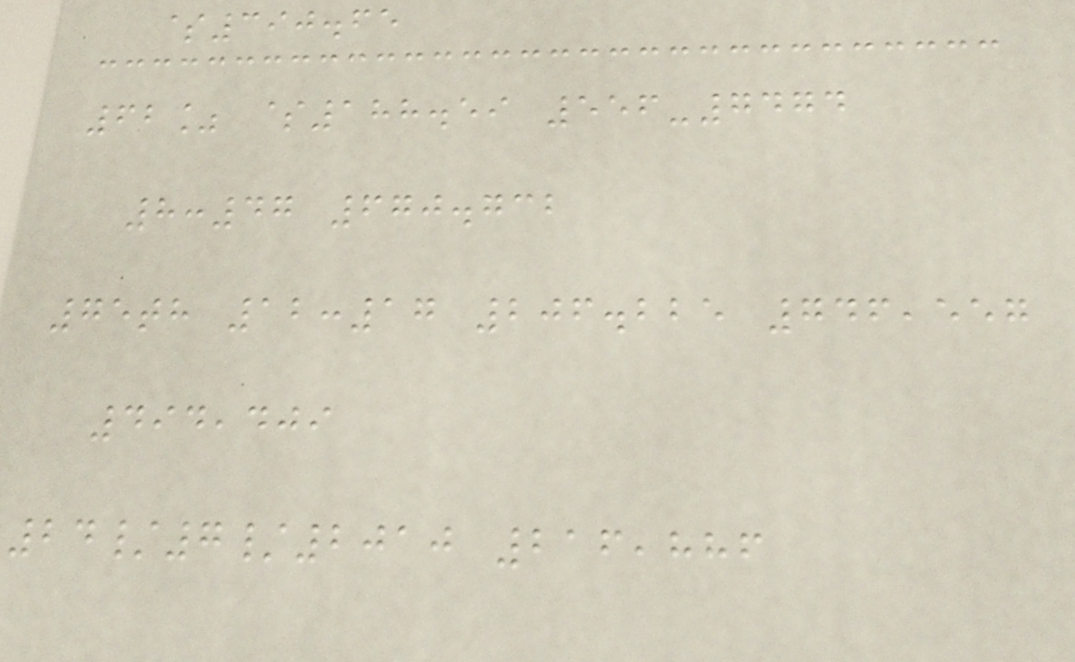$390.65
62% $188.59 556-7474
8:47 670.732
75th 12:17 206.225 746,557
494,409
24/7/2010 216,886
